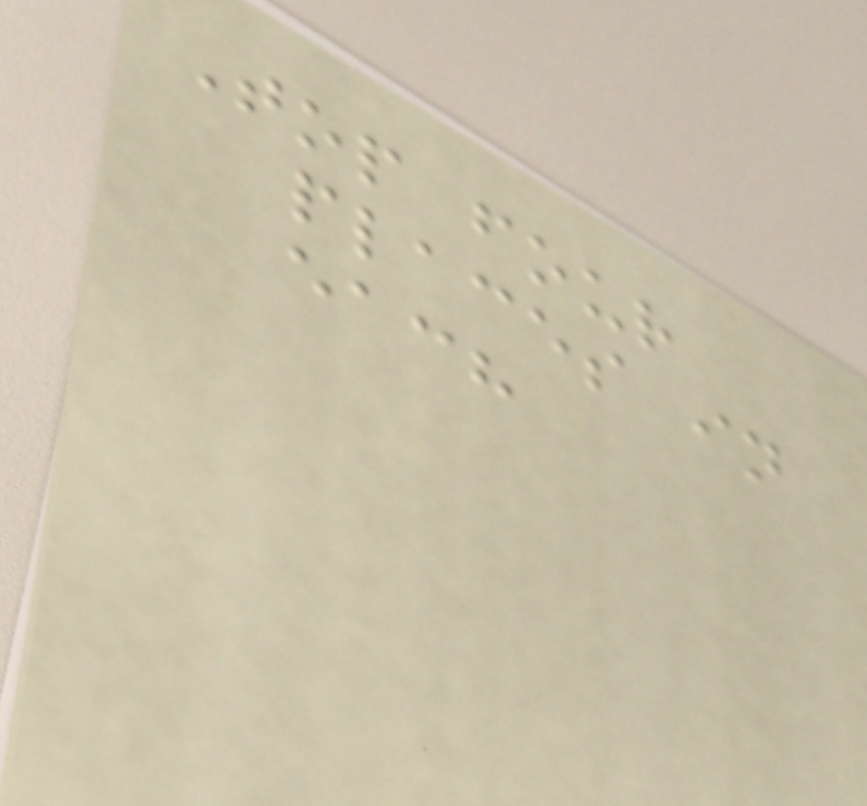Top four
places in
each
